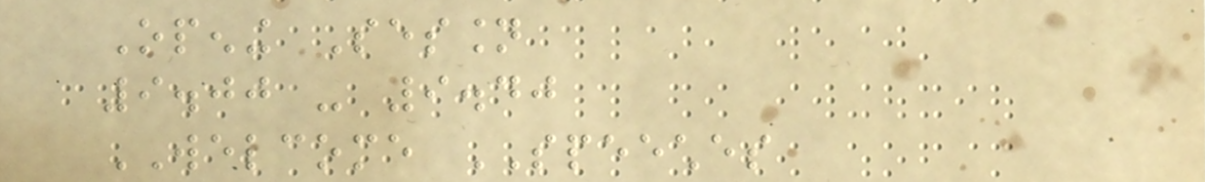Opening Session
9.00 - 9.40
WELCOME SPEECHES
